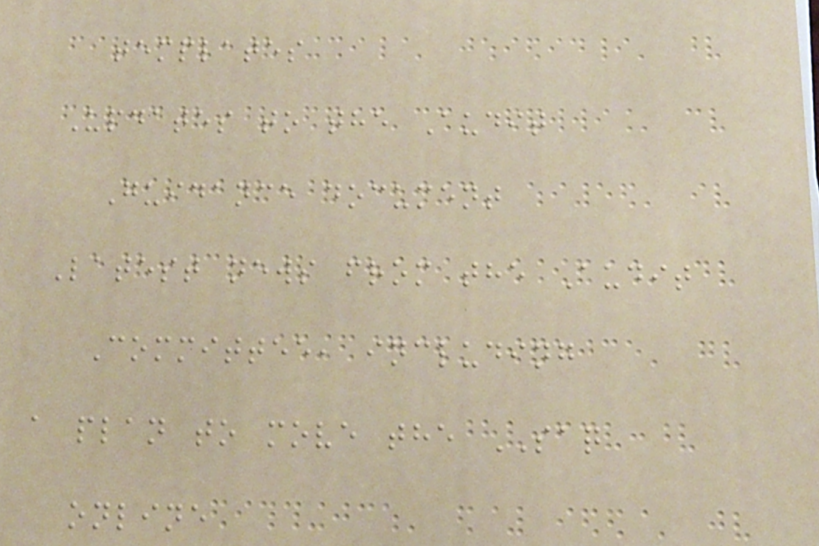templates
Updates to the Audit
Guidance document
Latest news from the Audit
Committee, including
a plan to move the SAQ
online
